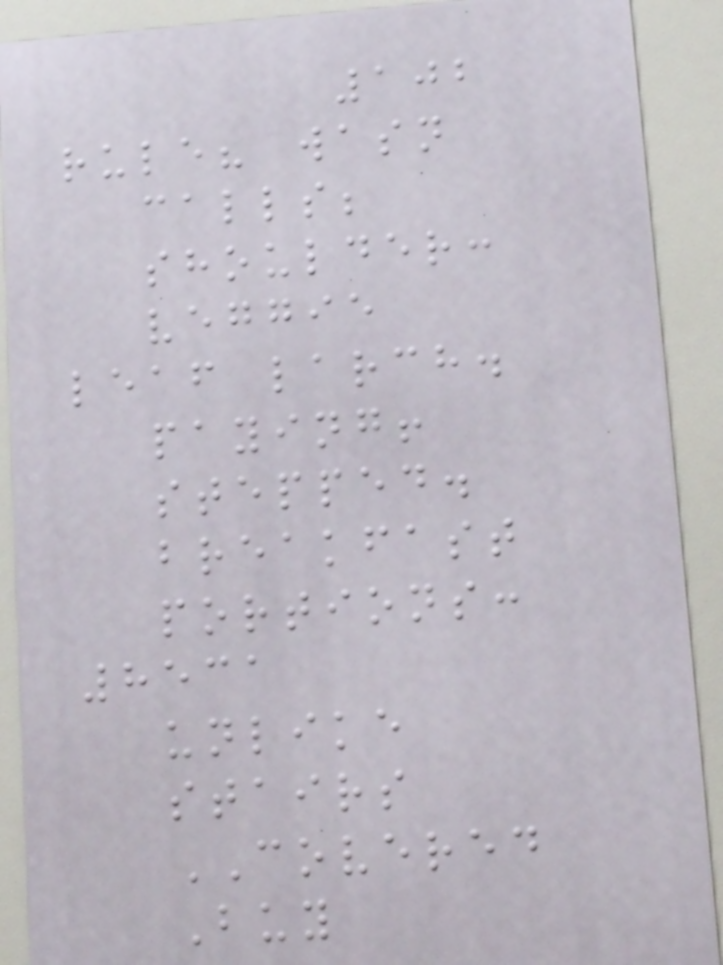102
rule? wasn
calls;
shoulder:
veggie
leaf larch.
paying!
stepped.
breakfast
portions:
8531
unlike
stairs
COVERED
Buy
